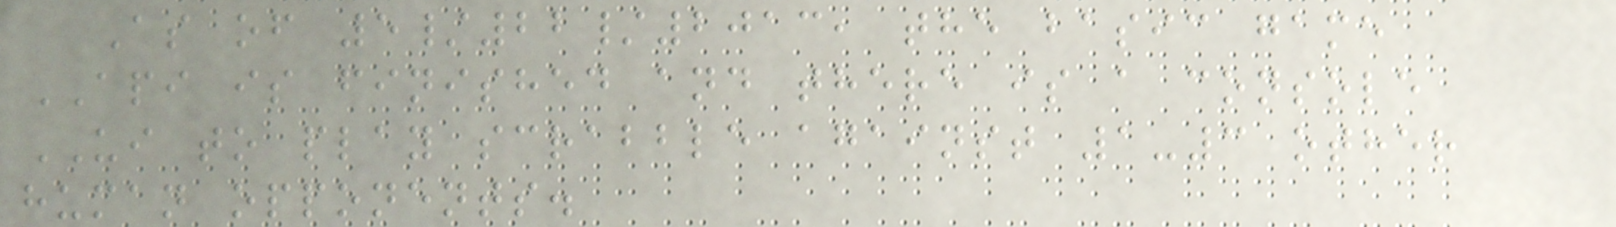As of 5/22/2013, the basic game
API is finished and there is a console
UI to play scrabble against 1-3 other
human opponents.
